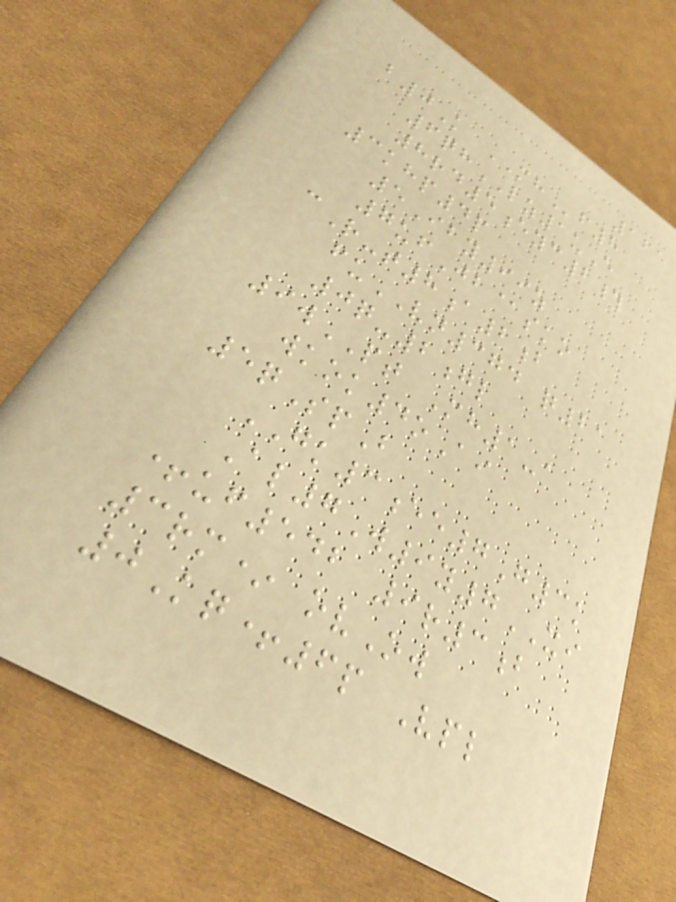165
b0K MHf8
6qhLZ1uE
8rd5eyc2#
3khp4p
5Iby99z
7ufJb@sko
cR-t8a2b
fuVN374 q21
0q-2gl
9wPT Mh1-a
wkok4oAi
5qSpB
GK3ee7G3k
Al7W9y7XI
+uf542 9r3b
3rm* ovOw
0Kq+6p Vpl
